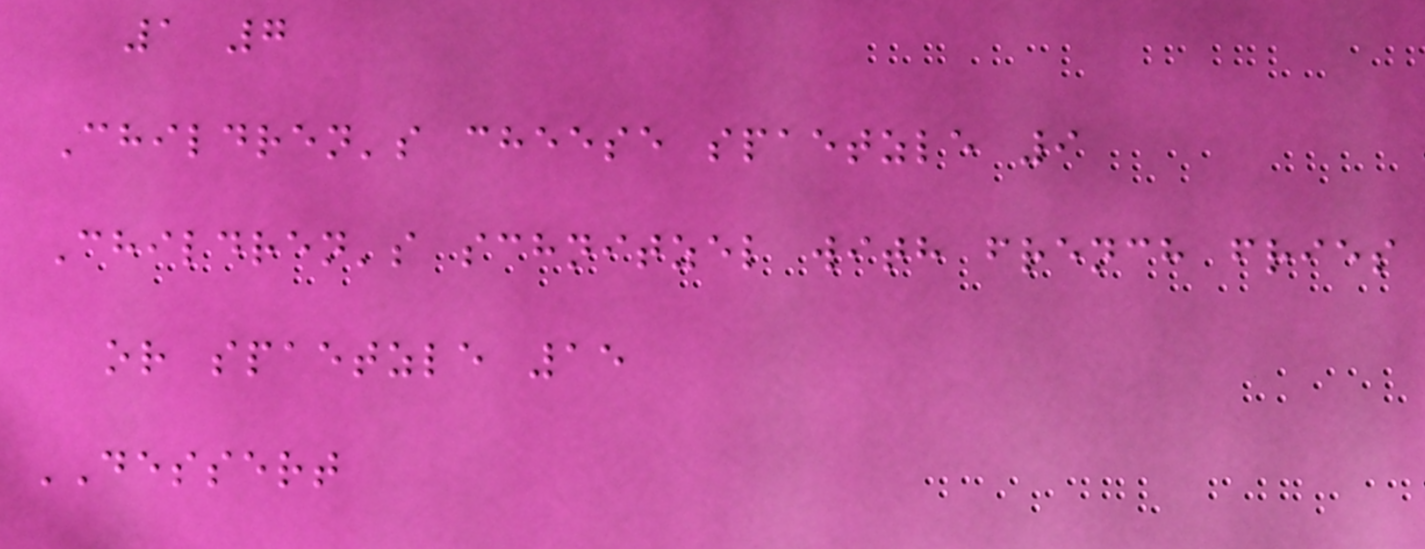1 7
Children's cheese spaetzle 9
Children's schnitzel with french fries
or spaetzle 15
DESSERT
